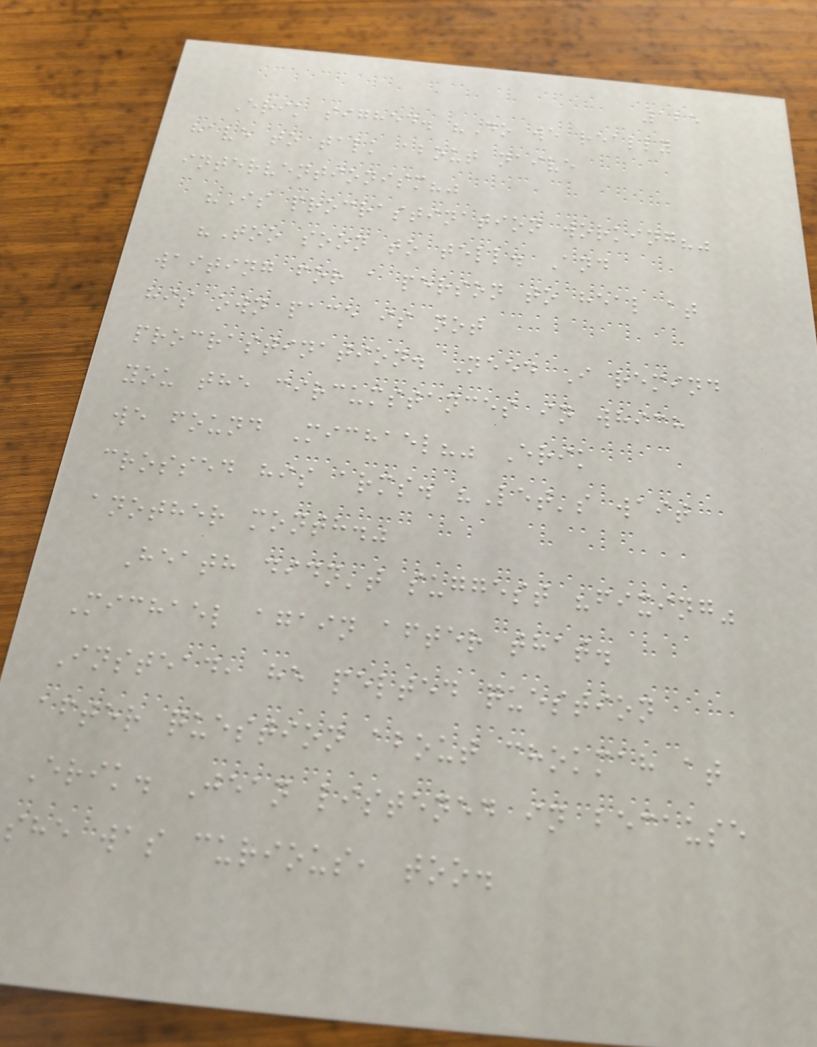125
Erik sighed. "Do we really
have to talk about naive
interventionism?"
"Is procrastination working?"
"Too soon to tell. And
waiting for a person to heal at
his own pace is not
procrastination. Need I remind
you the circumstances in which
we found Michael?" Erik
crossed his arms. "Let's wait
another month."
Heath didn't suggest "fixing"
Michael again after that.
Instead, he pelted question
after question about chokmah at
Erik. Jean listened in because
she was curious, too.
